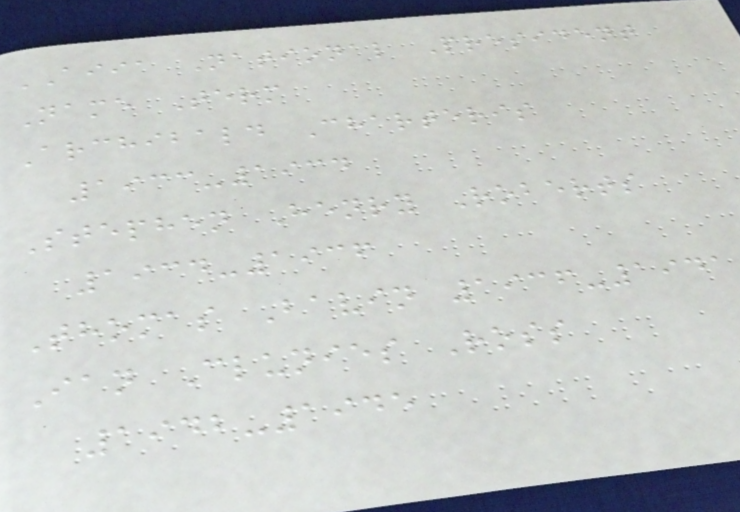AIIA National President
Name Term
Archibald Charteris
1933-1934
Stephen Henry Roberts
1934-1936
Thomas Bavin 1936-1941
Ian Clunies Ross
1942-1945
